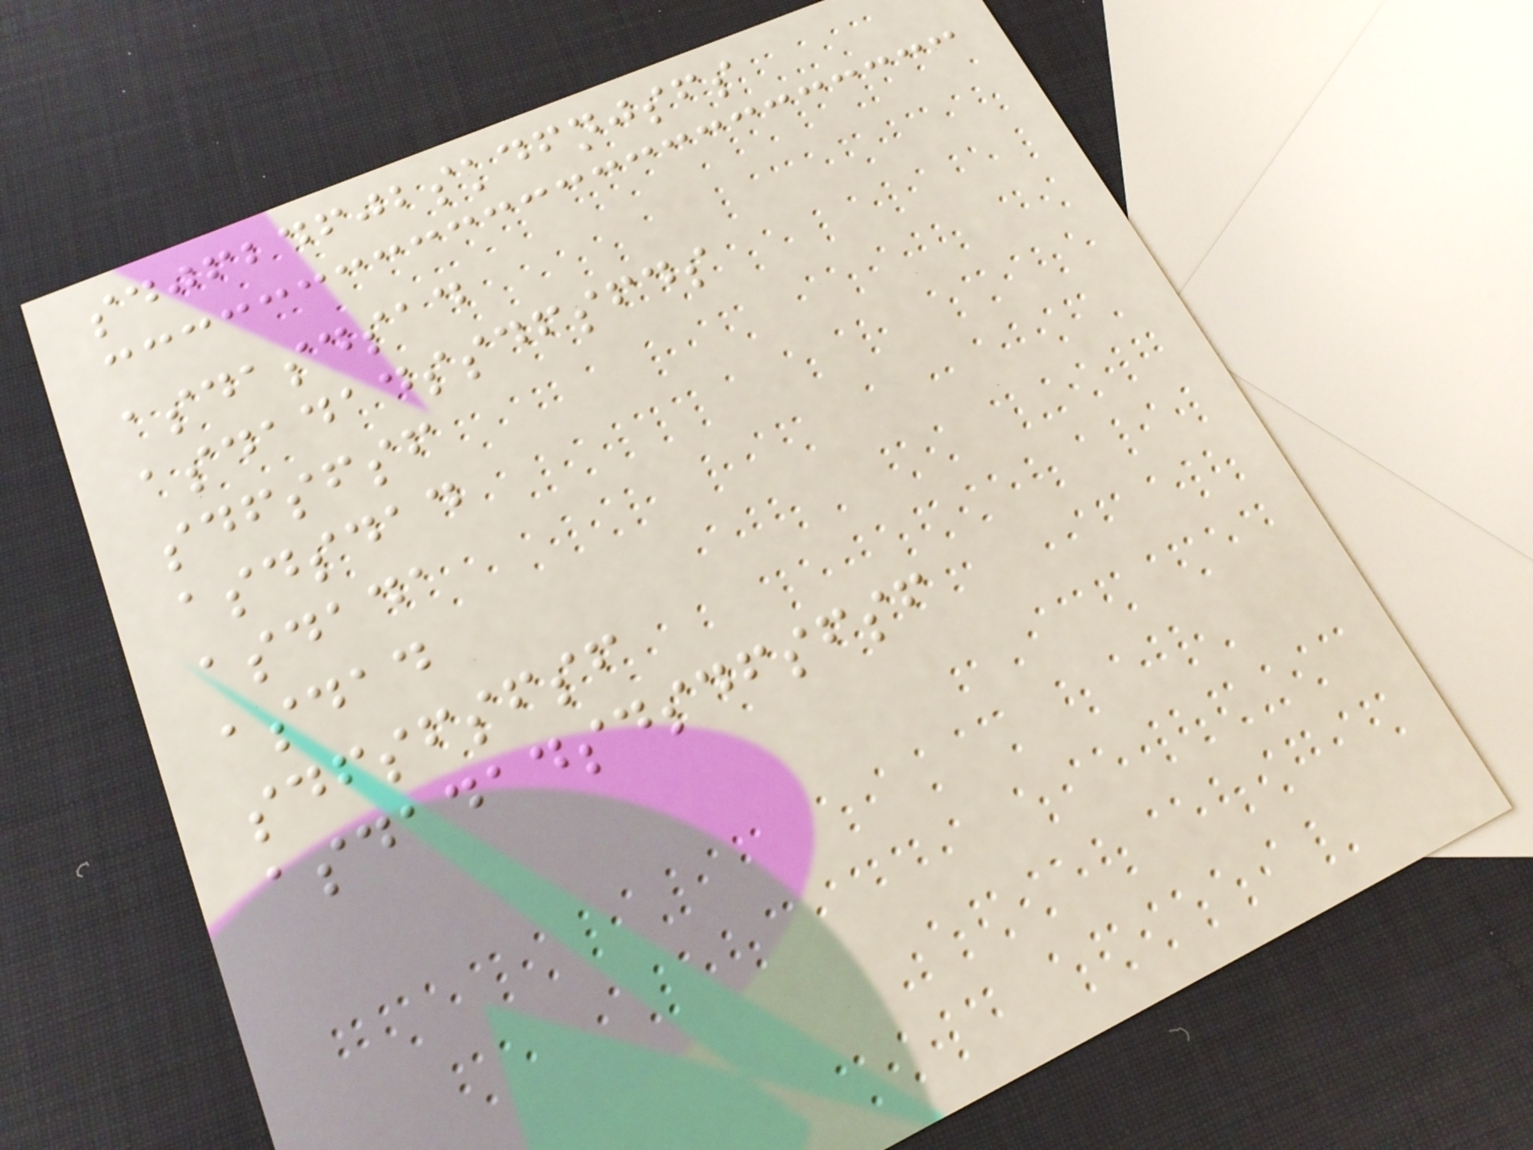sdjfbdfjbskdfnjsfs
asdasdsad
asdadadssdfsfds
sdfsfsf
asdsdad
asdada
asdad
sdfsfsfsf
asdadadsdsdfsfsf
